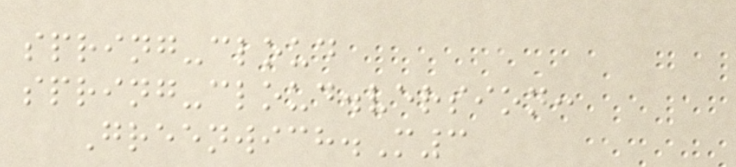spring-cloud
spring-cloud.version:
Greenwich.M3
